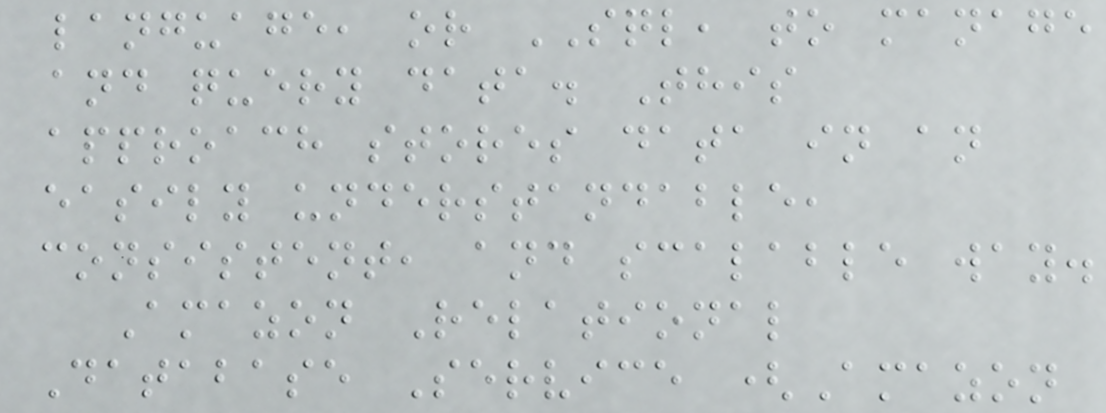language, or SQL, to manage
and query data. This
approach stores data in an
easily understandable,
consistent, and scalable way.
Amazon Relational
Database Service (Amazon
